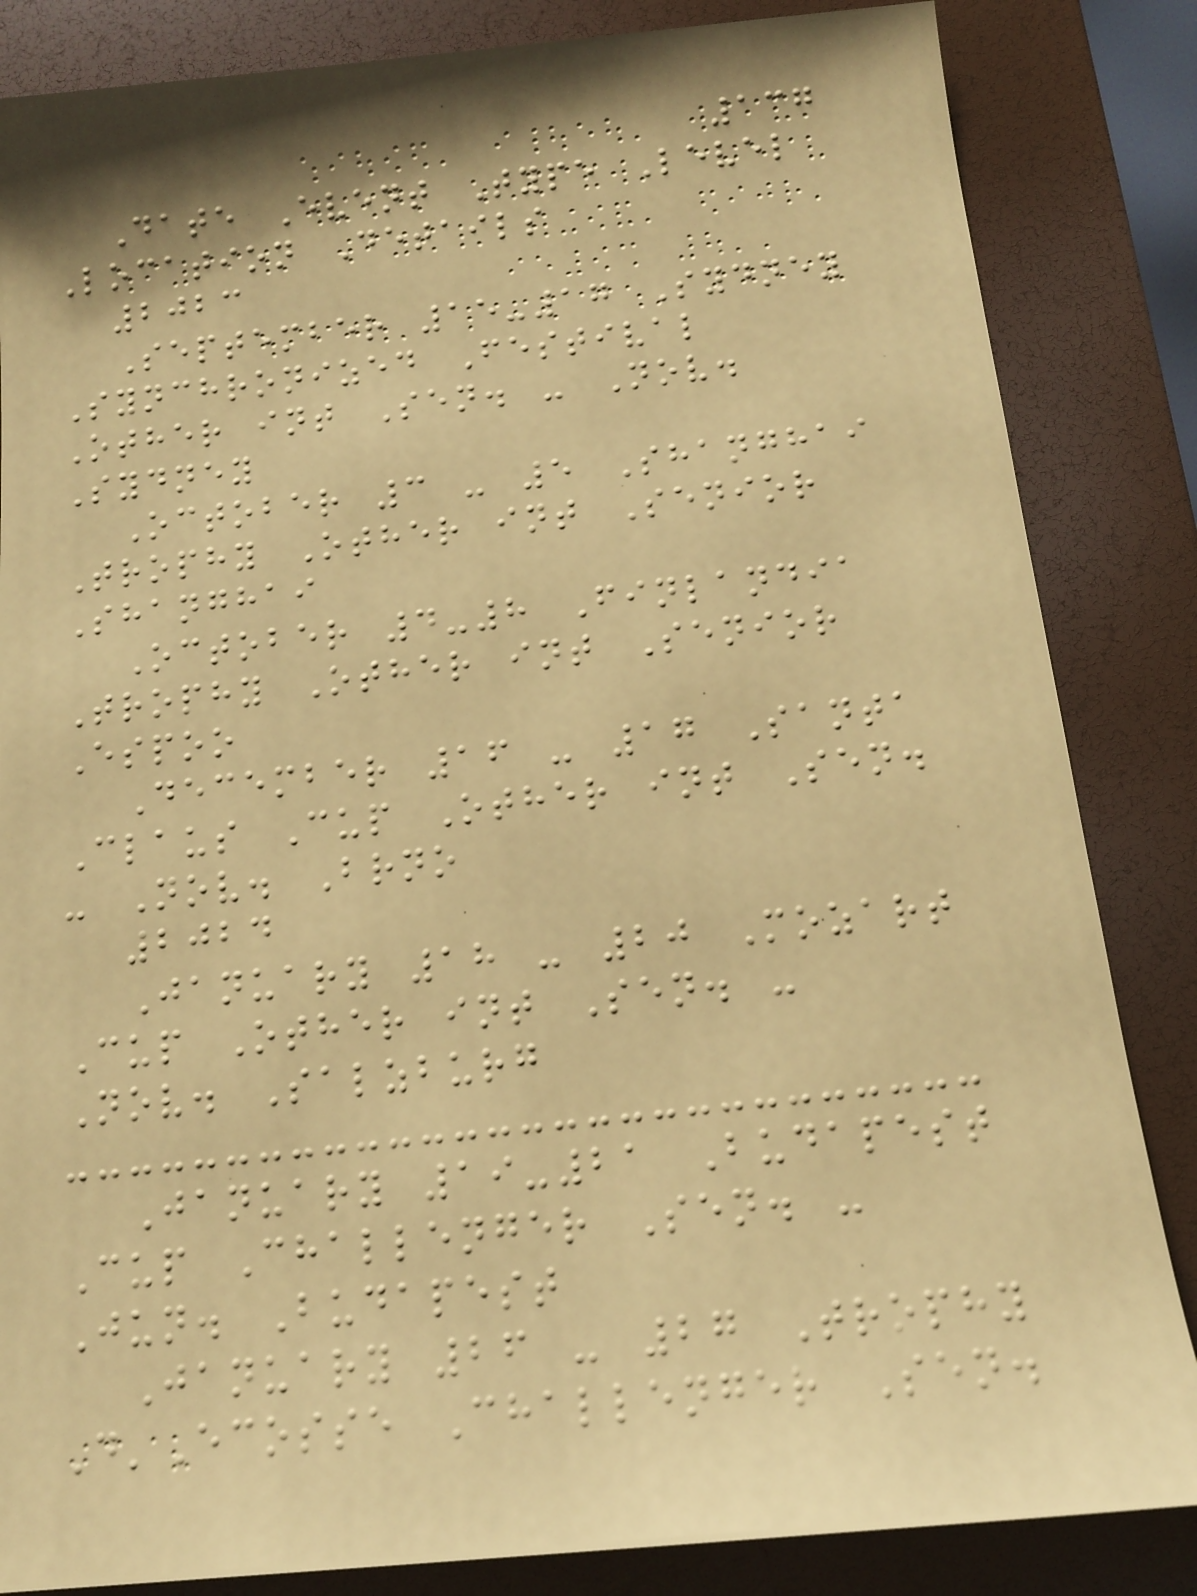137
Date Event Type Level
Location Details
2023
September 15-17 Sydney
Synchronized Festival
Other int Sen. - Nov.
Sydney
October 3 - 5 Shanghai
Trophy Other int Senior
Shanghai
October 4-8 Finlandia
Trophy Other int Senior
Espoo
December 16 - 17 Santa
Claus Cup Other int Sen.
- Nov. Brno
2024
January 18 - 20 Mozart
Cup Other int Sen. -
Nov. Salzburg
January 19-21 Budapest
Cup Challenger Sen. -
Jun. Budapest
January 26 - 27 Trophy
D'Ecosse Challenger Sen.
